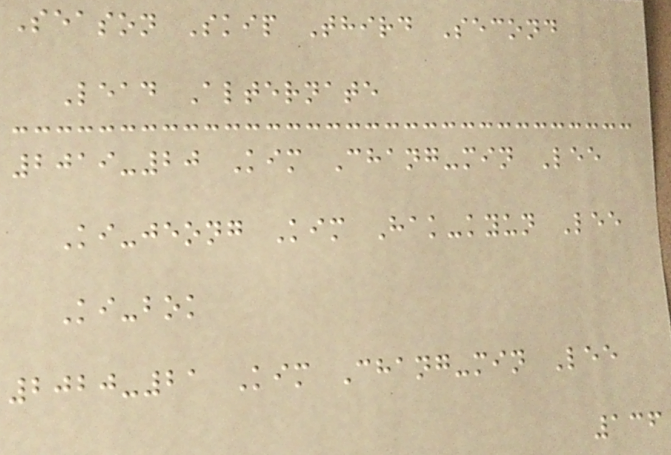Season Skip Third Second
Lead Alternate
2019-20 Kim Chang-min Lee
Ki-jeong Kim Hak-kyun Lee
Ki-bok
2020-21 Kim Chang-min Lee
136
